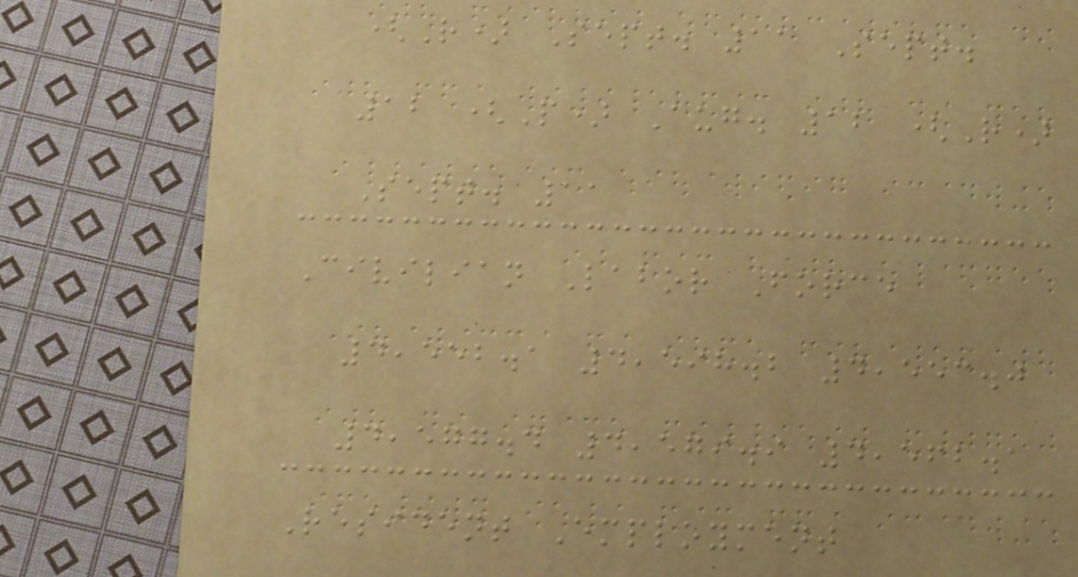(R) Sept. 11 Sept.
12 (P) Aug. 12 (R)
Sept. 11
Civilian Labor Force
4,552.1 4,598.2 4,553.0
4,577.4 4,579.9 4,562.1
Resident Employment
